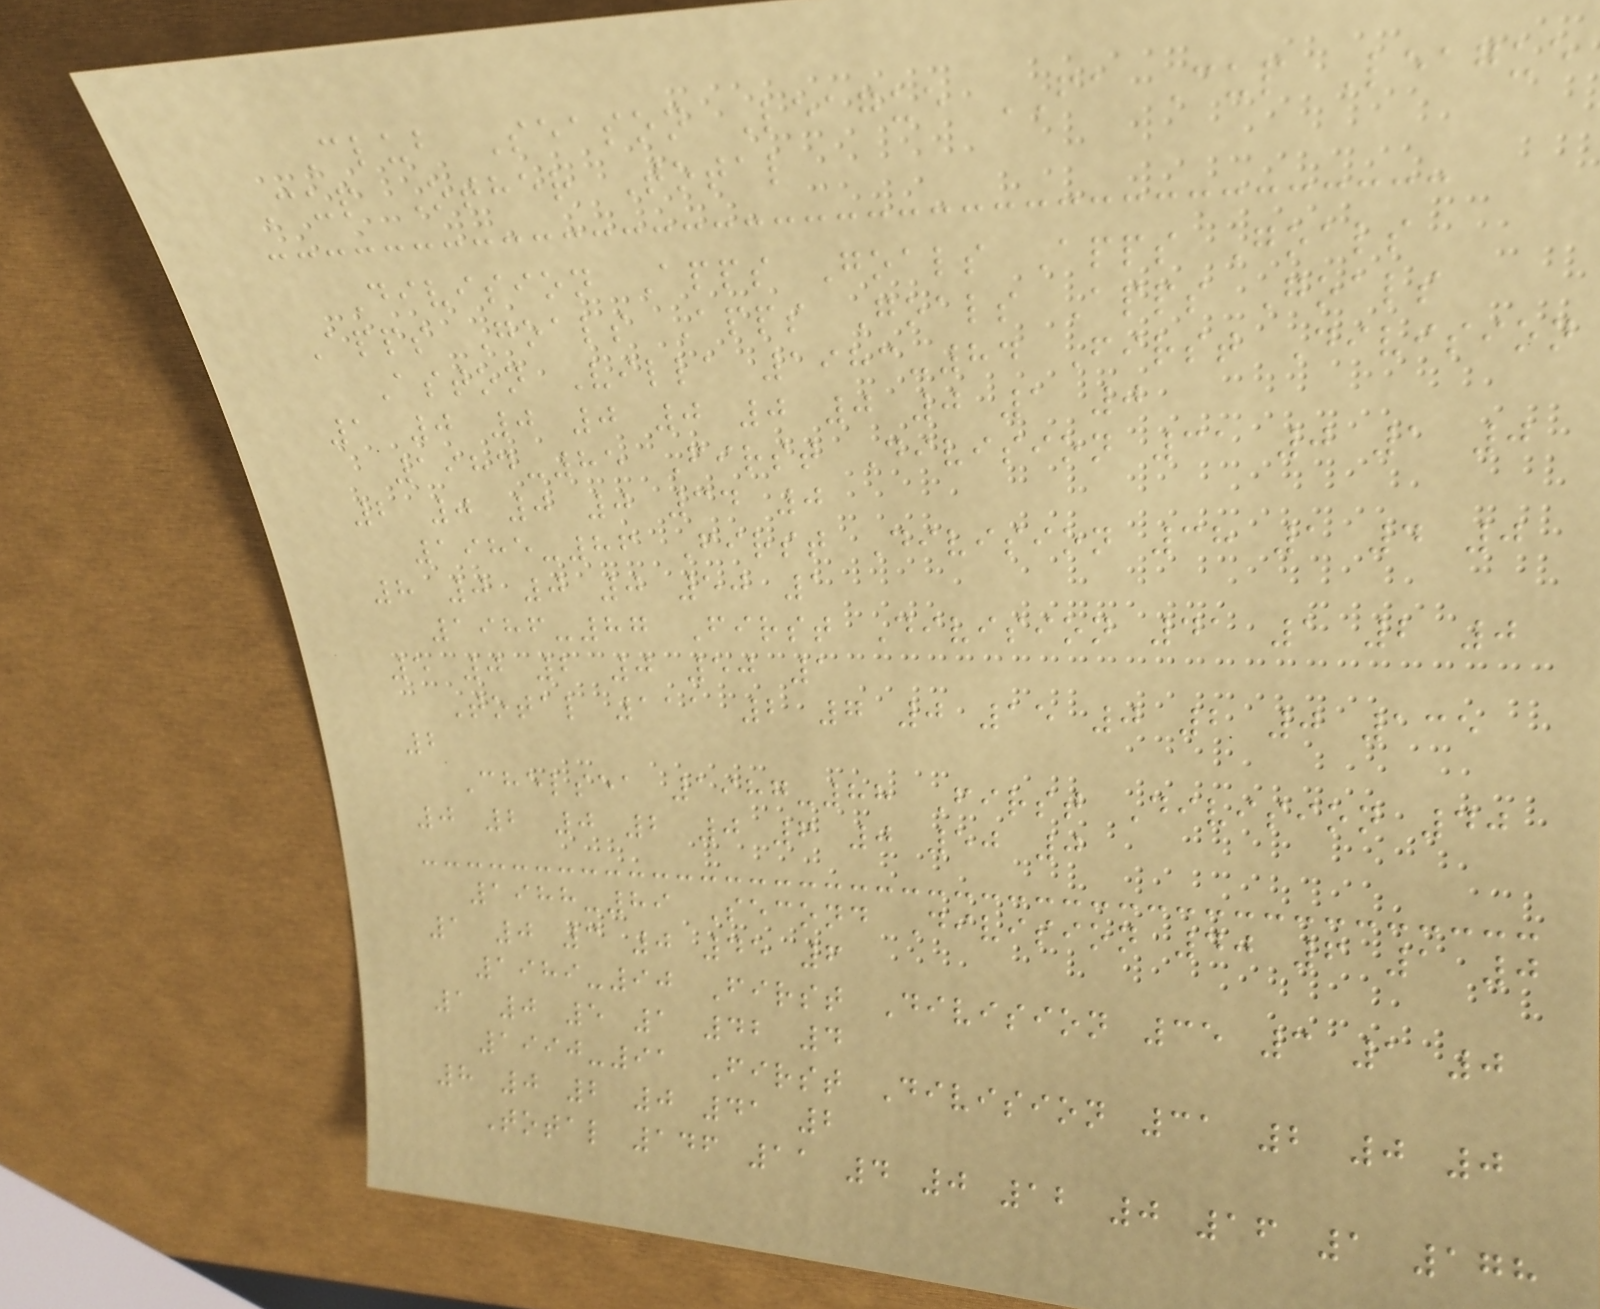Club Season League FA Cup League
Cup Other Total
Division Apps Goals Apps Goals
Apps Goals Apps Goals Apps Goals
Aston Villa 1983-84 First Division
1 0 0 0 0 0 0 0 1 0
1984-85 First Division 31 0 1 0
2 0 0 0 34 0
1985-86 First Division 38 1 4 0
8 0 0 0 50 1
1986-87 First Division 41 1 2 0
5 0 2 0 50 1
Total 111 2 7 0 15 0 2 0 135
2
Chelsea 1987-88 First Division 40
0 2 0 2 0 6 0 50 0
1988-89 Second Division 40 6 1 0
1 0 3 0 45 6
1989-90 First Division 35 3 1 0
1 0 5 1 42 4
1990-91 First Division 31 2 0 0
8 0 2 0 41 2
Total 146 11 4 0 12 0 16 1 178
